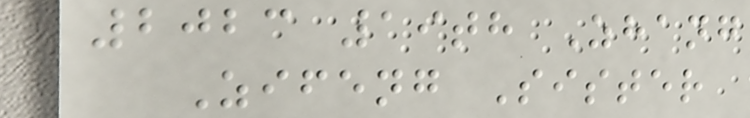2023 19th Zhang
Zifeng Sister
